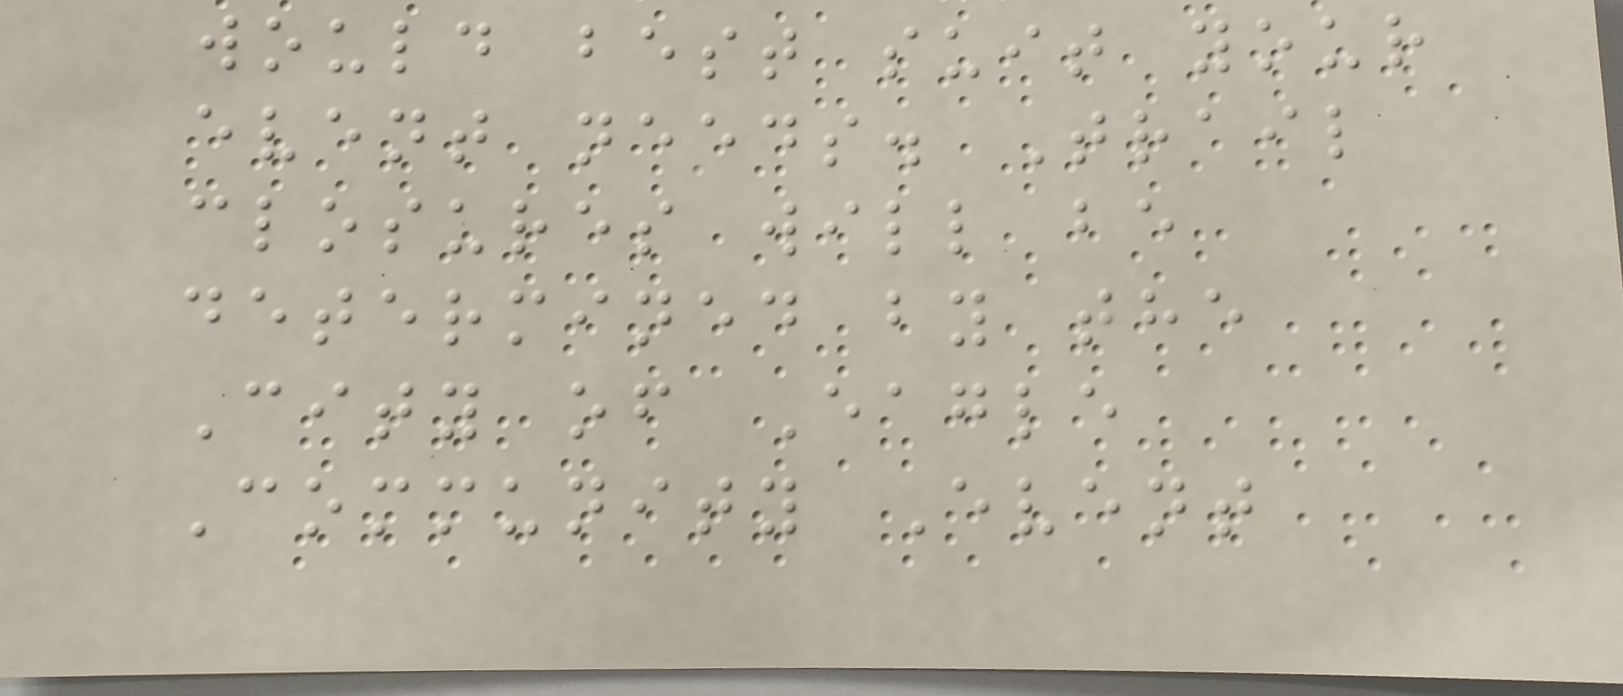would best suit your
event needs. Trail
closures will be
determined by the
City of Eagle
Community Event
